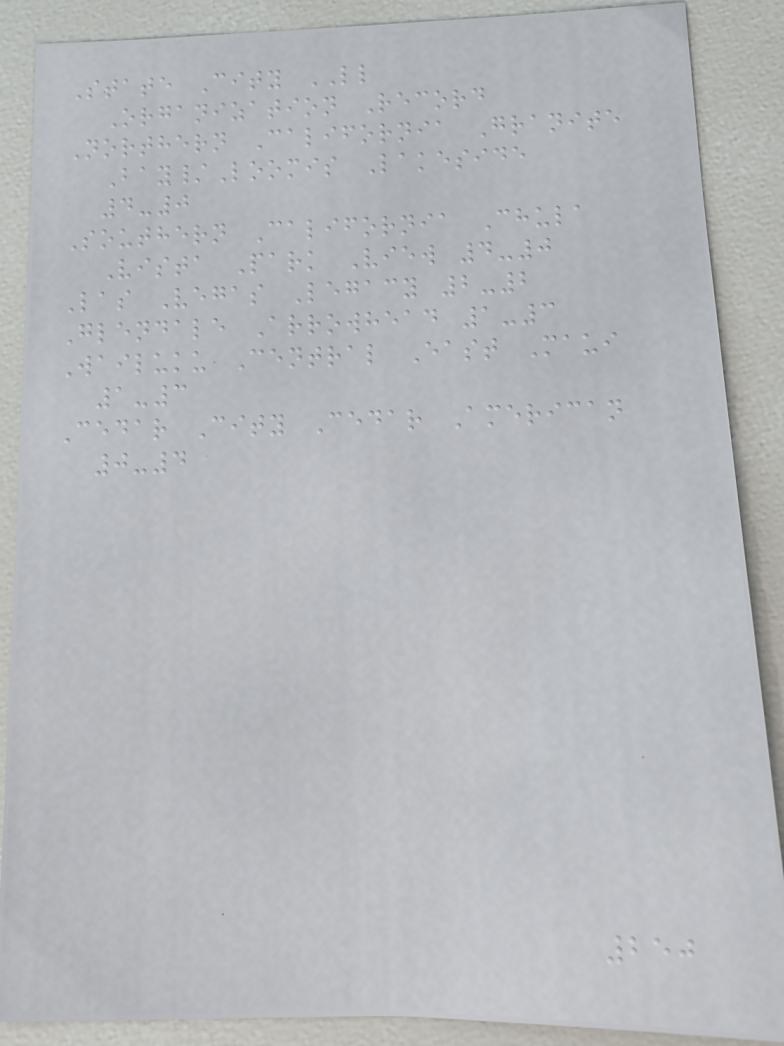State City LL
Organization Record
Northern California Granite
Bay/Loomis Lakeside
4-0
Southern California Chula
Vista Park View 4-0
Las Vegas Legacy 2-2
Glendale Arrowhead 1-3
Wailuku Central East Maui
1-3
Cedar City Cedar American
0-4
250
